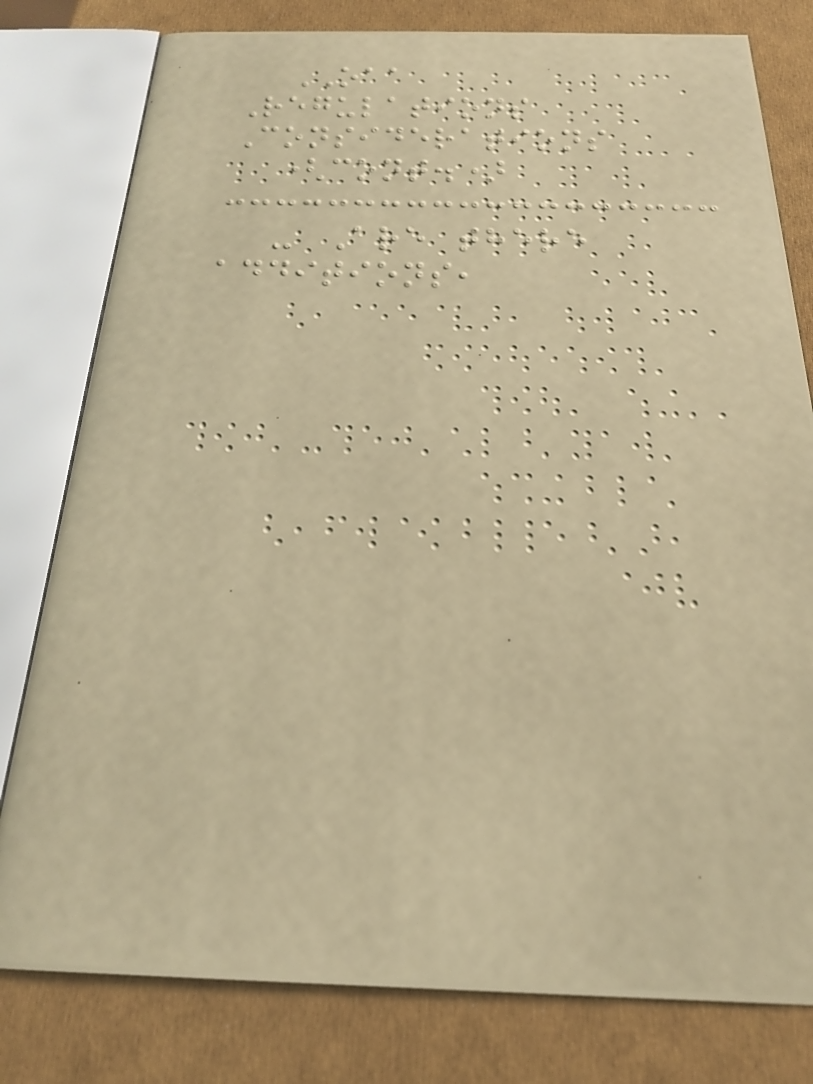OAA
Regulations
Considerations
(cont.)
- Are there
additions,
